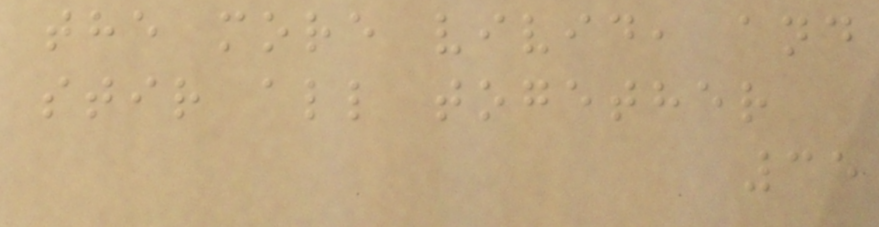the more vivid, and
stir all together
35
